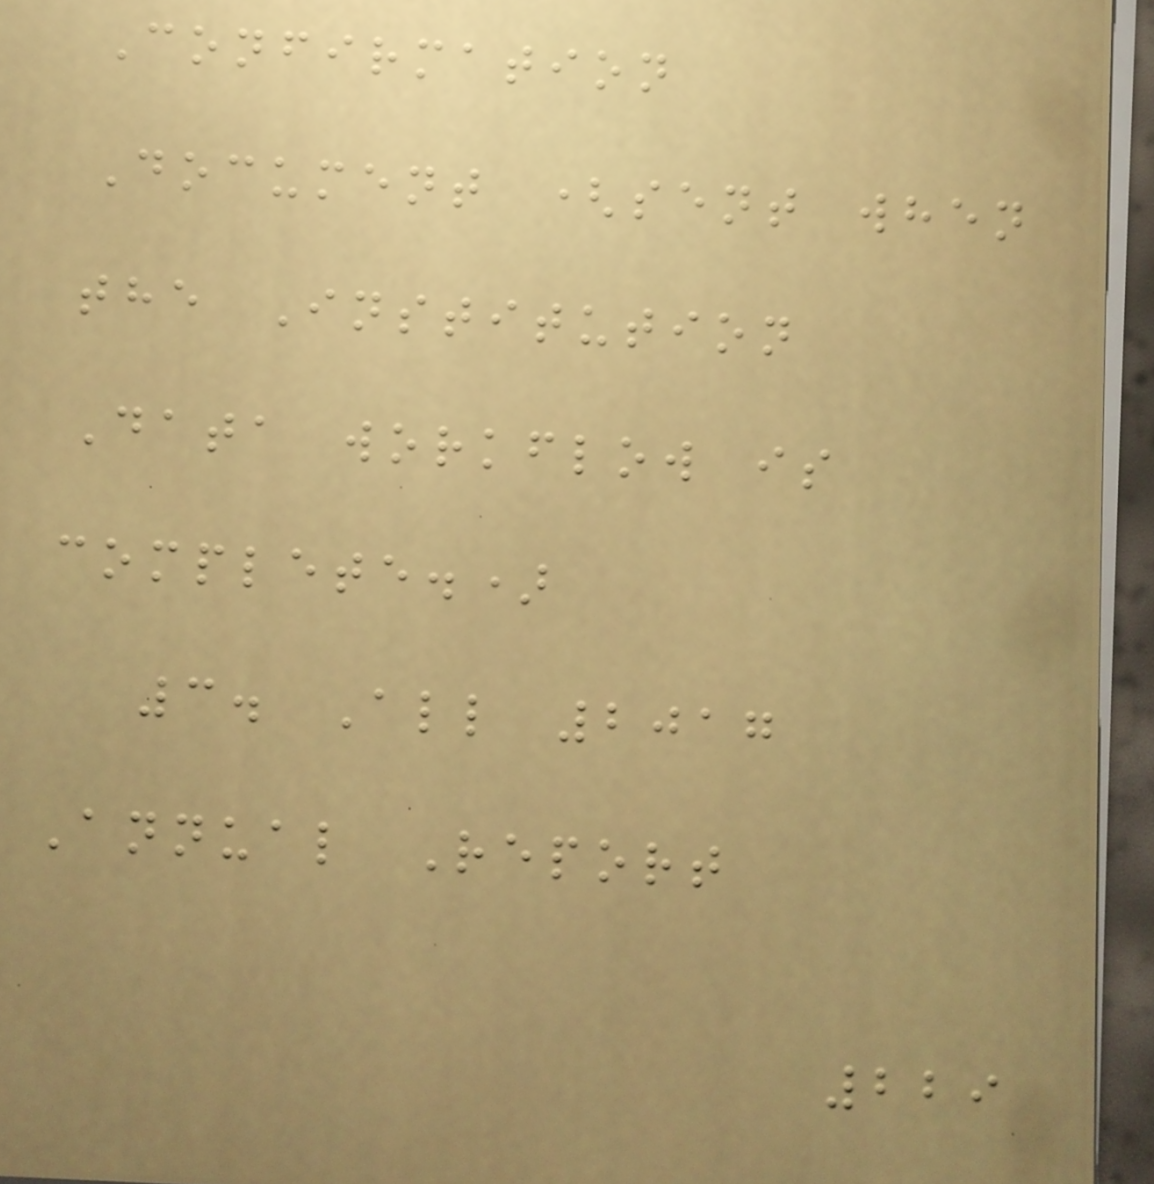Confirmation
Document (sent when
the Institution
Data workflow is
complete.)
3. All 2017
Annual Report
229
